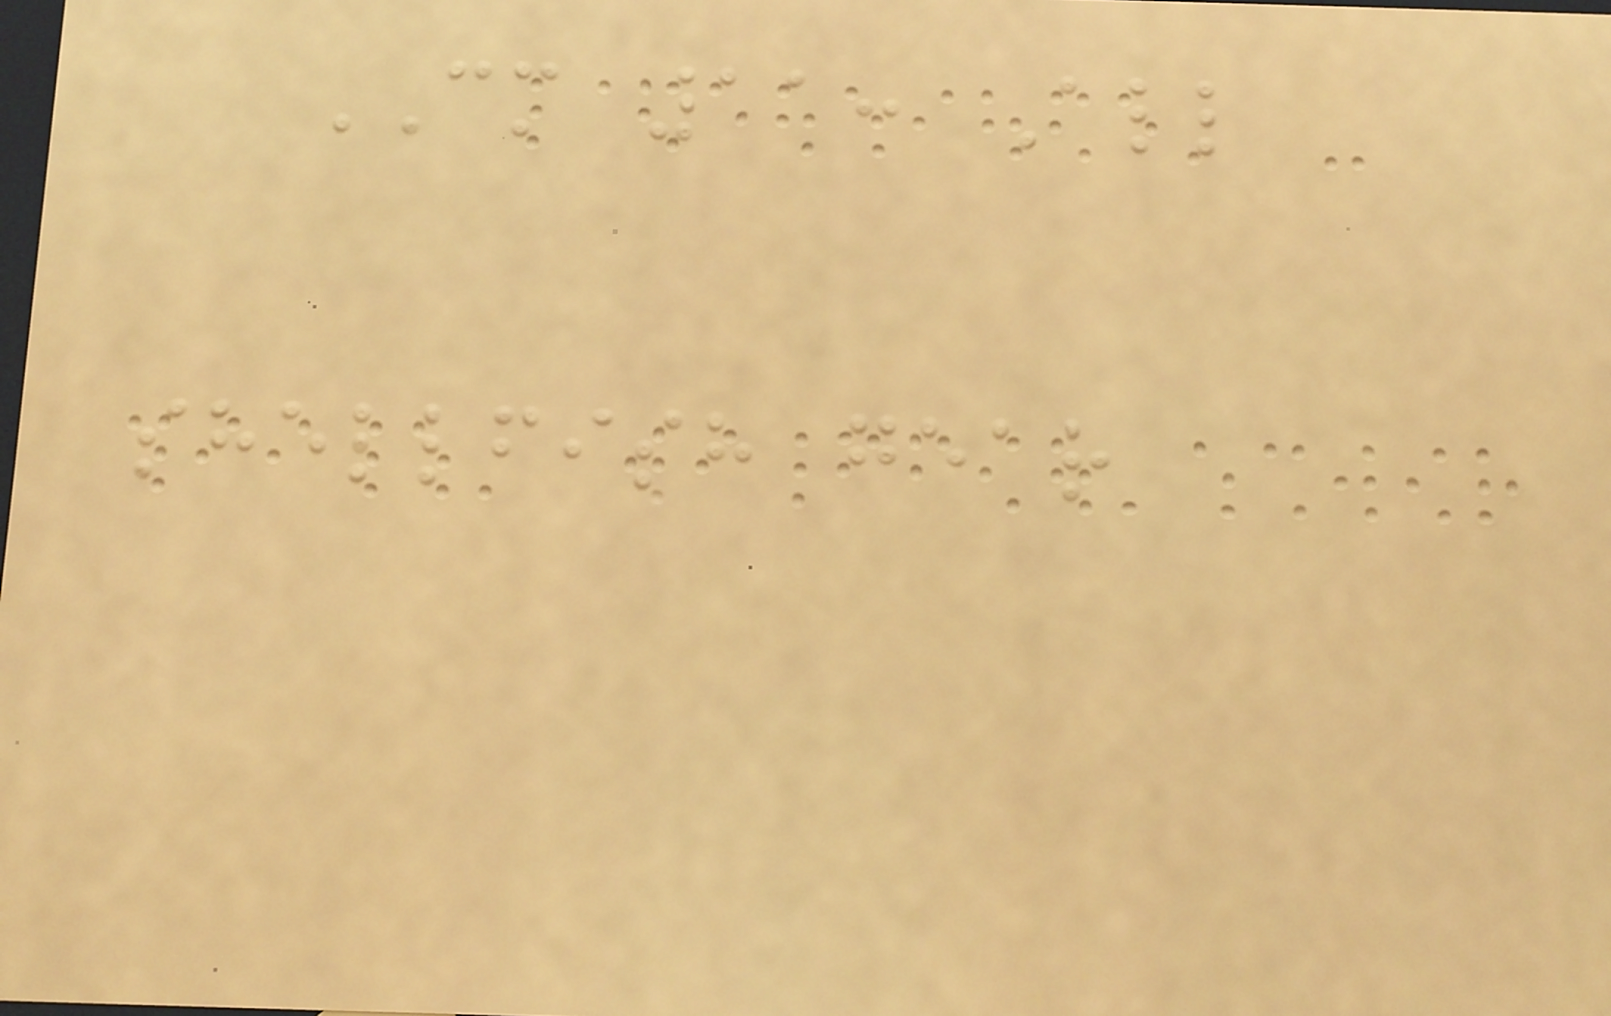CM 11: All
shellfish gear
